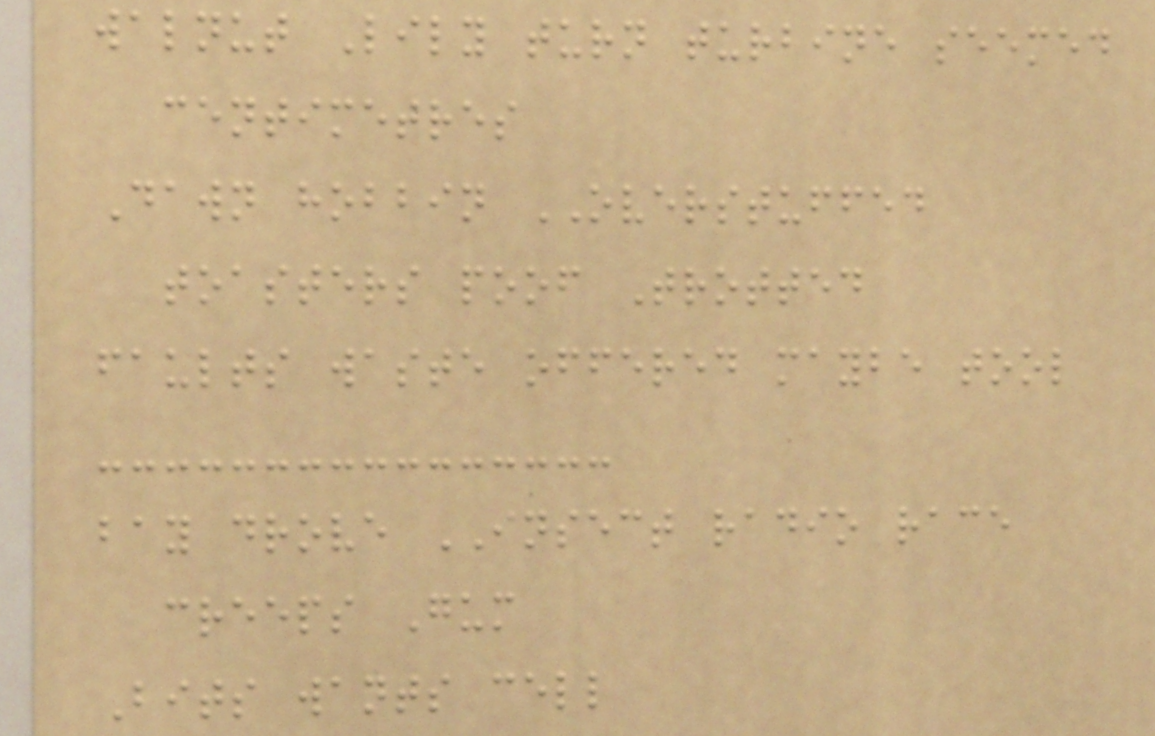walnut Lily turn turbine seemed
centimetres
Dawn hobbin OVERSTUFFED
toasters poof Trotted
faults waste offered maybe tool
bay drove INSECT radio race
creeps Gum
Bits wants cell
